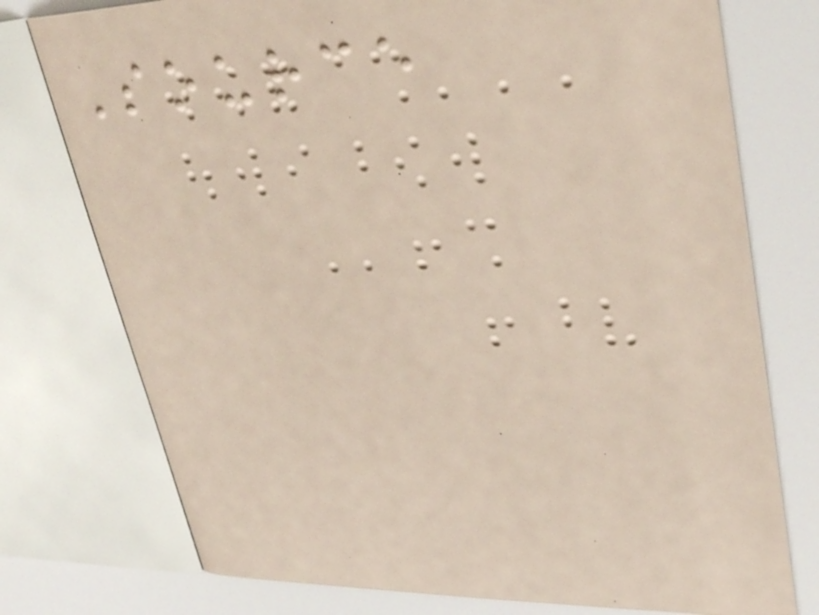Source
